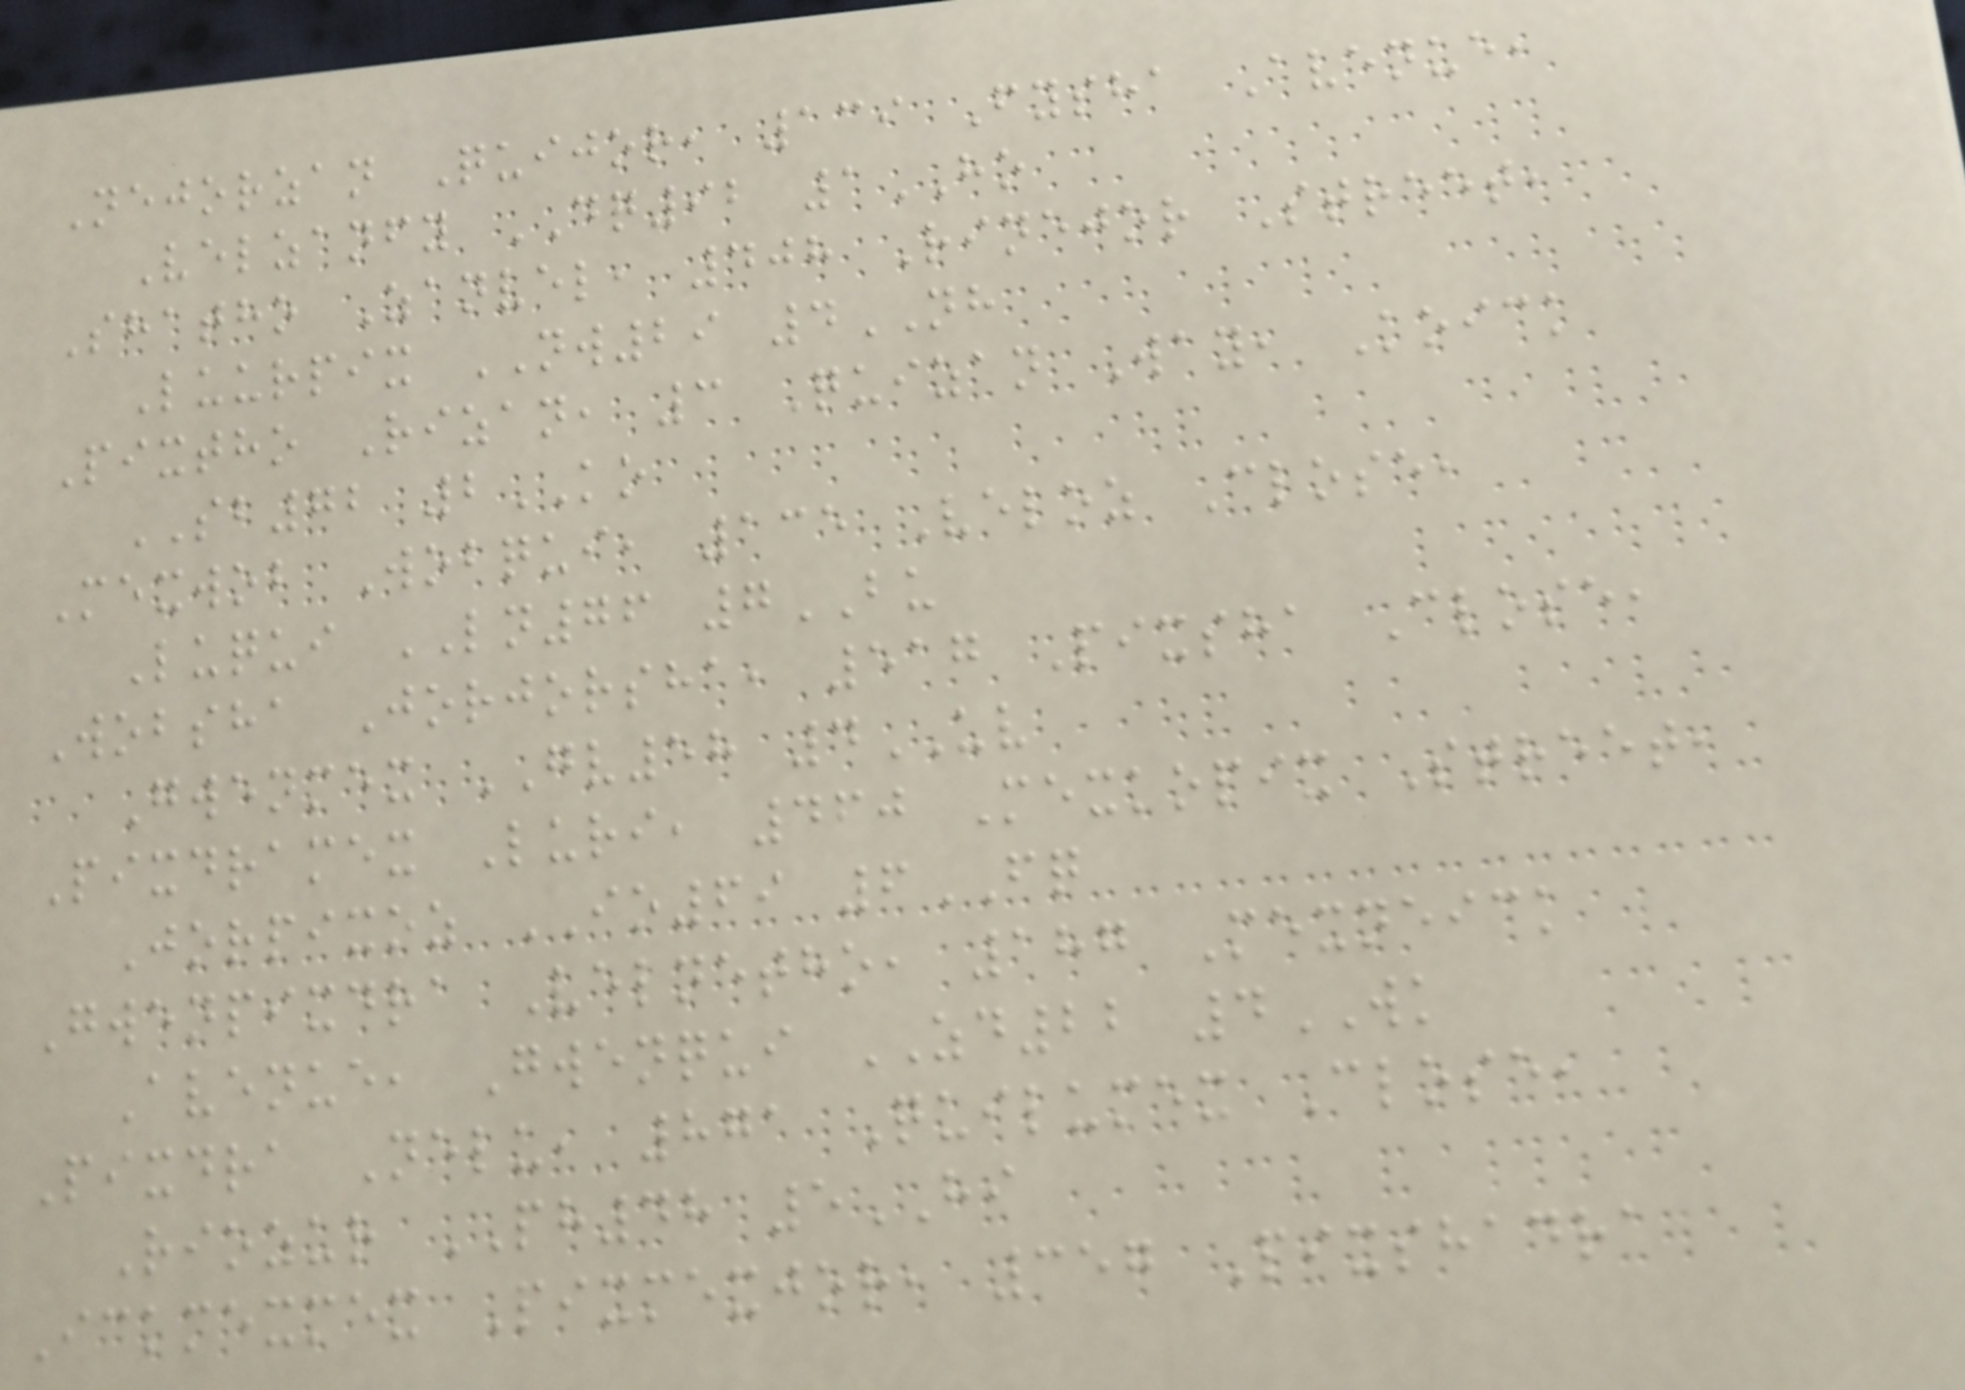Nejorzan Quijor, 139 Fysha Avenue,
Velzanfy DQ92 1HO
Shatho Zanvel, 408 Rinejor Street,
Luurpix NW29 4NH
Pixtho Rizan, 3 Quizan Way, Koick
SB72 2KO
Mexwob Wobqui, 135 Veloz Close,
Luqui LN76 7BU
Wobsha Jorjorsha, 517 Pixsha Close,
Gwenmex GV58 4UV
Pixdramex Luri, 460 Mexkopix Street,
Jorpixoz IO69 6FQ
Gwenpixdra Velnetho, 187 Mexneick
Avenue, Gwenqui ZD22 4WK
Pixdra Nelu, 871 Quilumex Close,
Riozur PH48 5HI
Ickmexmex Pixmexjor, 357 Pixshadra
